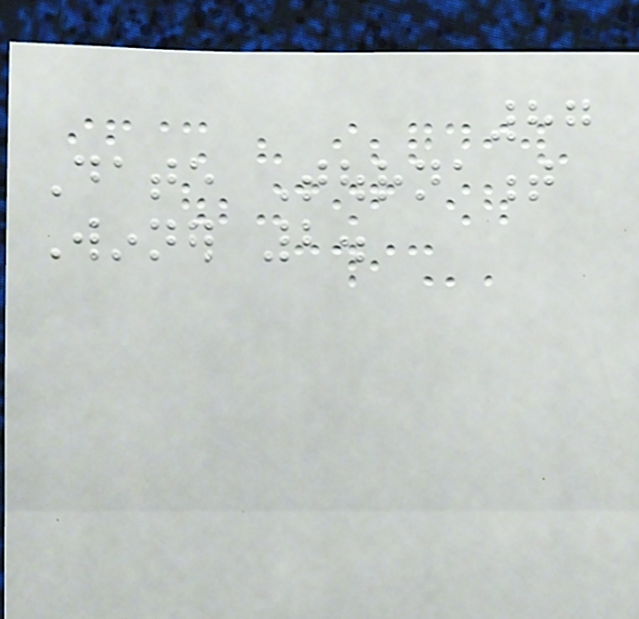87
Date Tournament
Winner 2.
